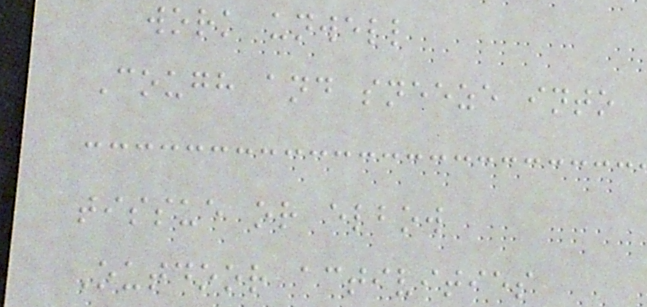work unwell
Cough and sneeze into
tissue or elbow
Outdoor activities
